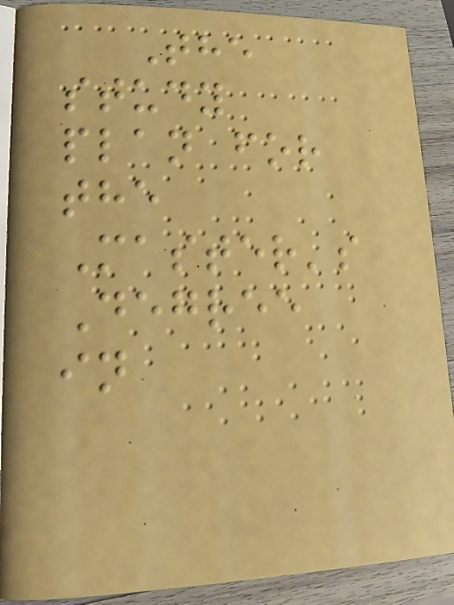The
study
plan for
the
Master's
Degree
in
